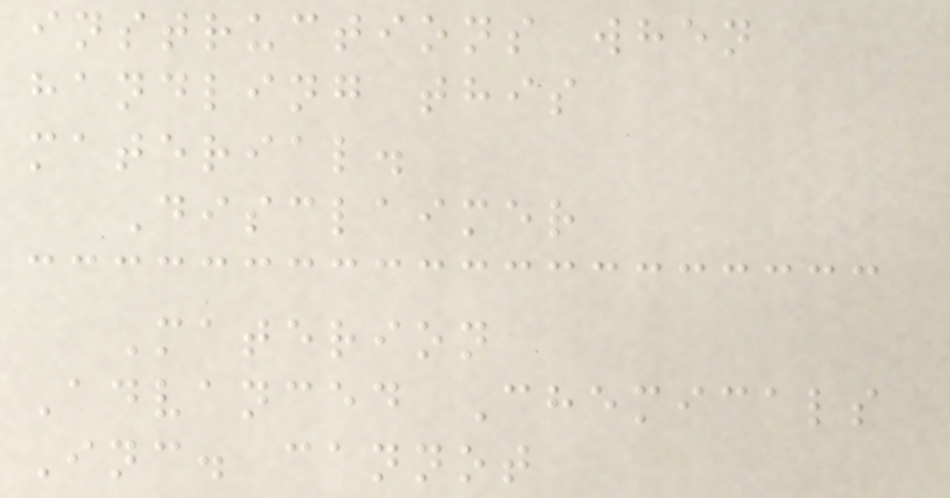instructions when
handling this
material.
Disclaimer
Materion
Advanced Chemicals
Inc. cannot
